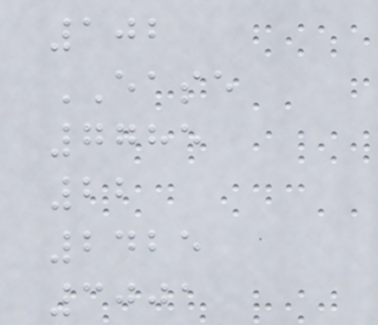102
EASE
7785
22
2425
3001
